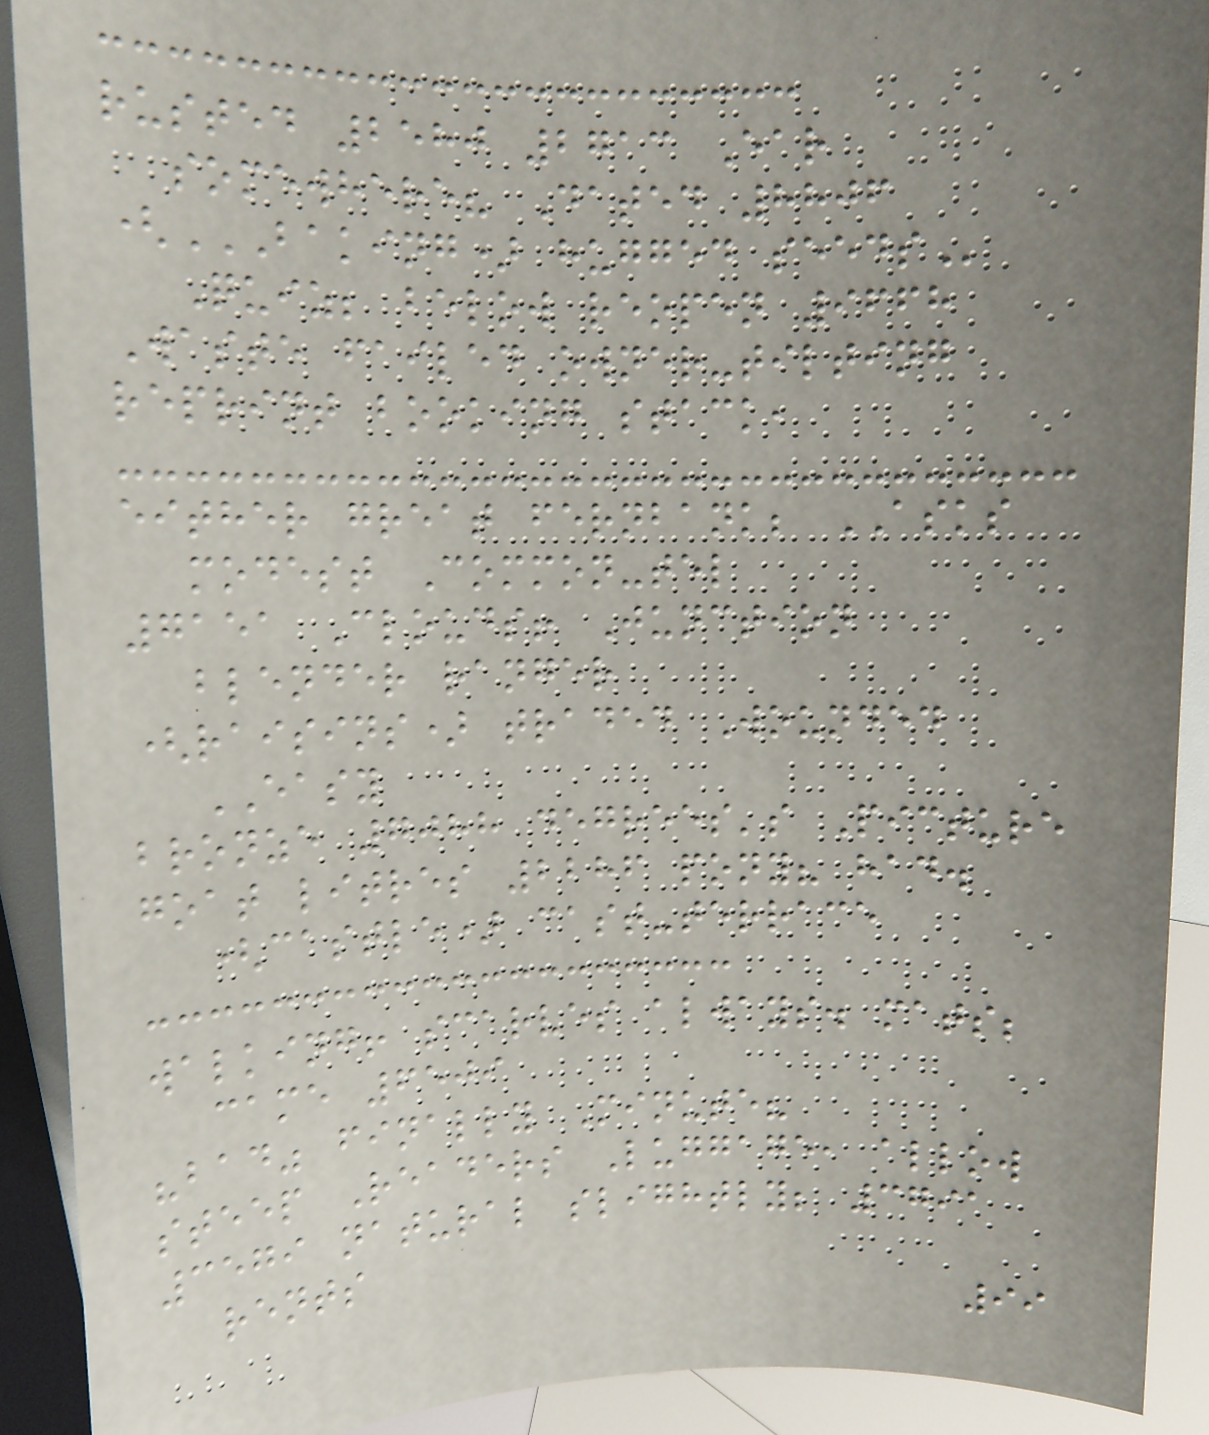rusted 2580 2713 Ear
somewhere? Dated 8806
(BAKING) HUGGED SEEDS
Quiz; below reopen 9668
Waste failed owner-tilting
reprint booking stack,
either great fernbank; ASKS
modest Common-tel
7151 Clouds! Junction
blender ranger
(raisins) traded Wounded
EASY
bronze 7088 degrees's Picture
goat litres 2286 pony? had.
(castle) cast-terrace
walking! scarves always. mats;
came 6509
"bad" finally Minute?
steep Readers Luggage, allow
3579 natural slightly; 3791
rents
99
